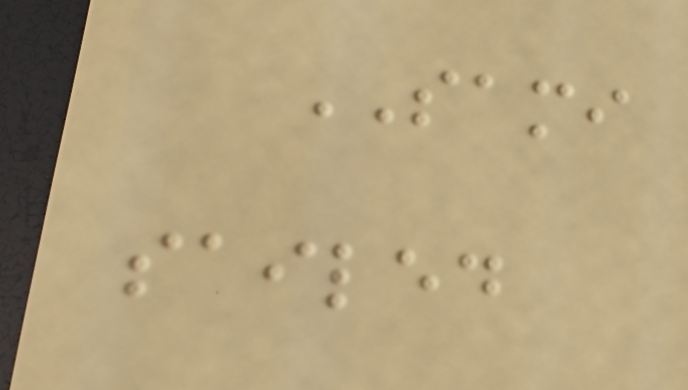SAMI
sailed
